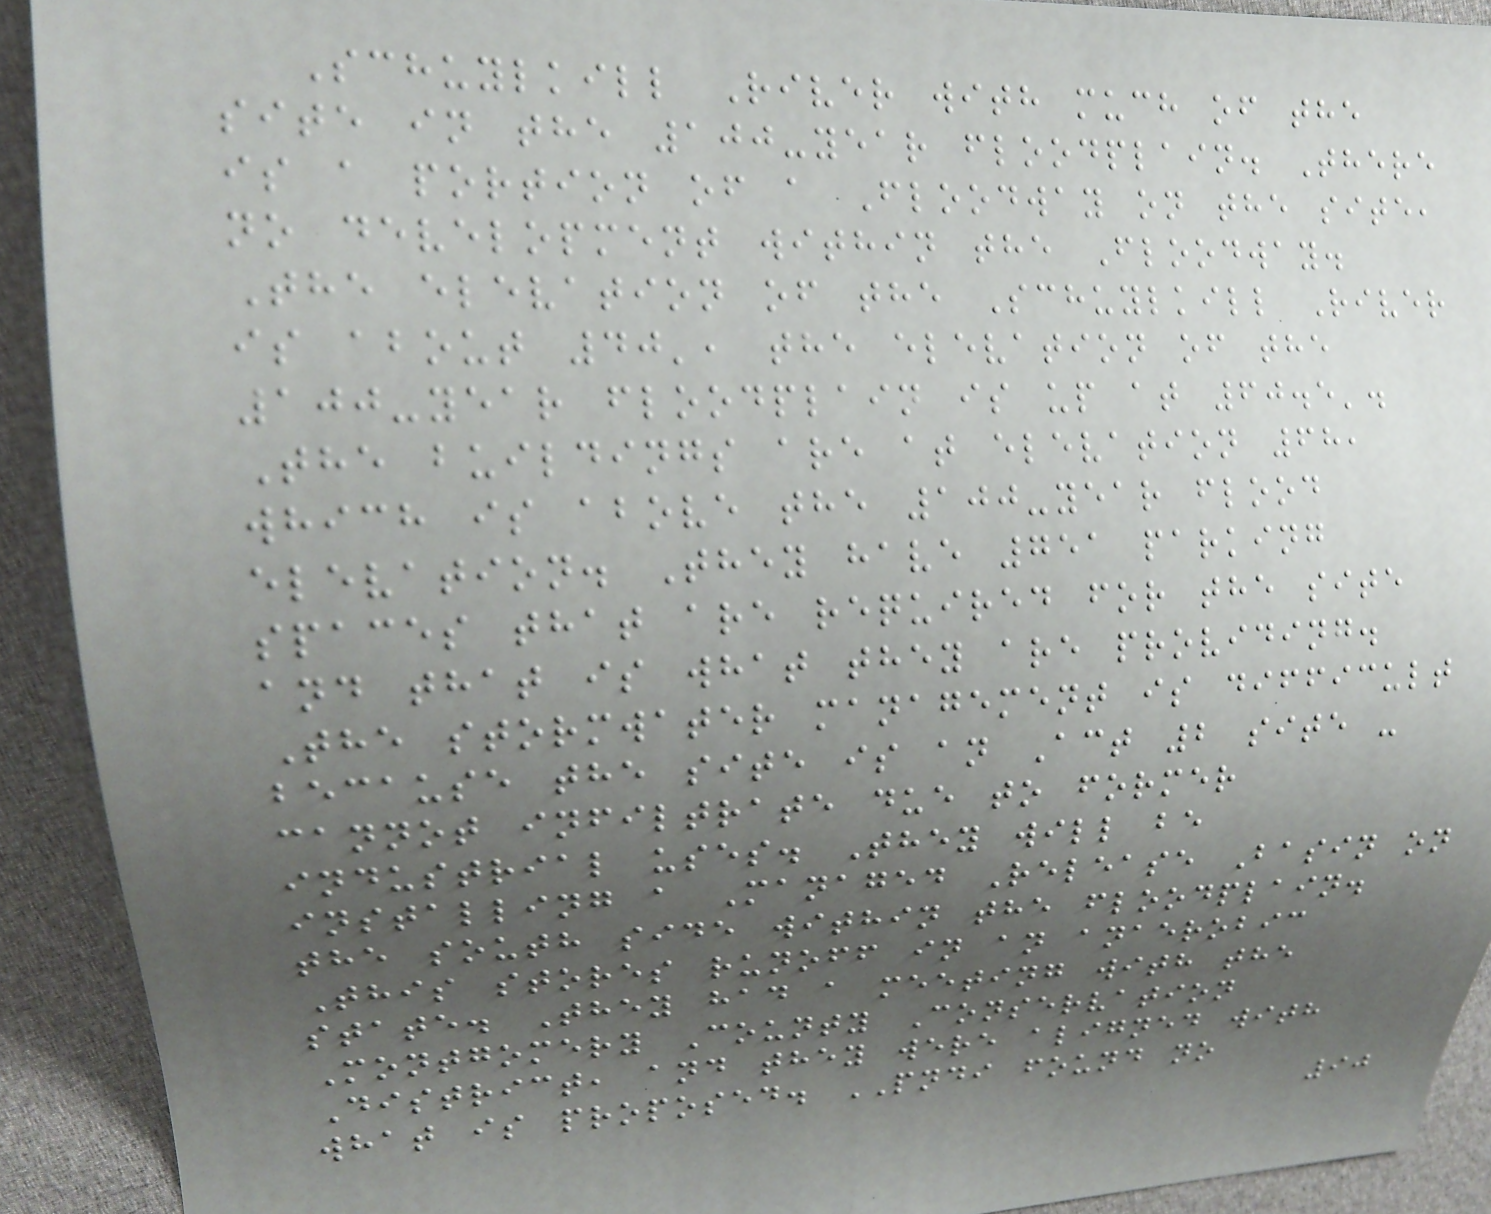Schuylkill River with much of the
site in the 100-year floodplain. There
is a portion of a Floodway on the site,
no development within the Floodway.
The elevation of the Schuylkill River
is about 40', the elevation of the
100-year floodplain is up at 60.5'.
The buildings are at elevation 68,
which is above the 100-year flood
elevation. They have 751 parking
spaces that are required for the site
and that is what they are providing.
The stormwater management is difficult
because the site is an Act 2 site -
cannot infiltrate due to former
industrial uses. They will be
installing a Managed Release Basin on
the south side within the floodplain.
This stores runoff in an anaerobic
state. They had a meeting with the
Montgomery County Conservation
District, and they were aligned with
what is proposed. PNDI found no
90
